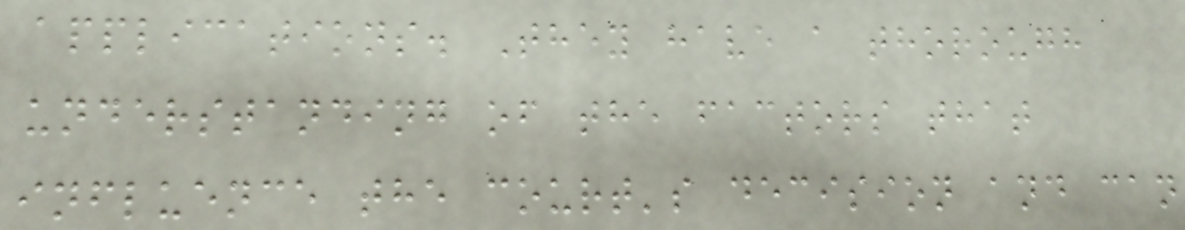applications. They have a thorough
understanding of the factors that
influence the court's decision and can
